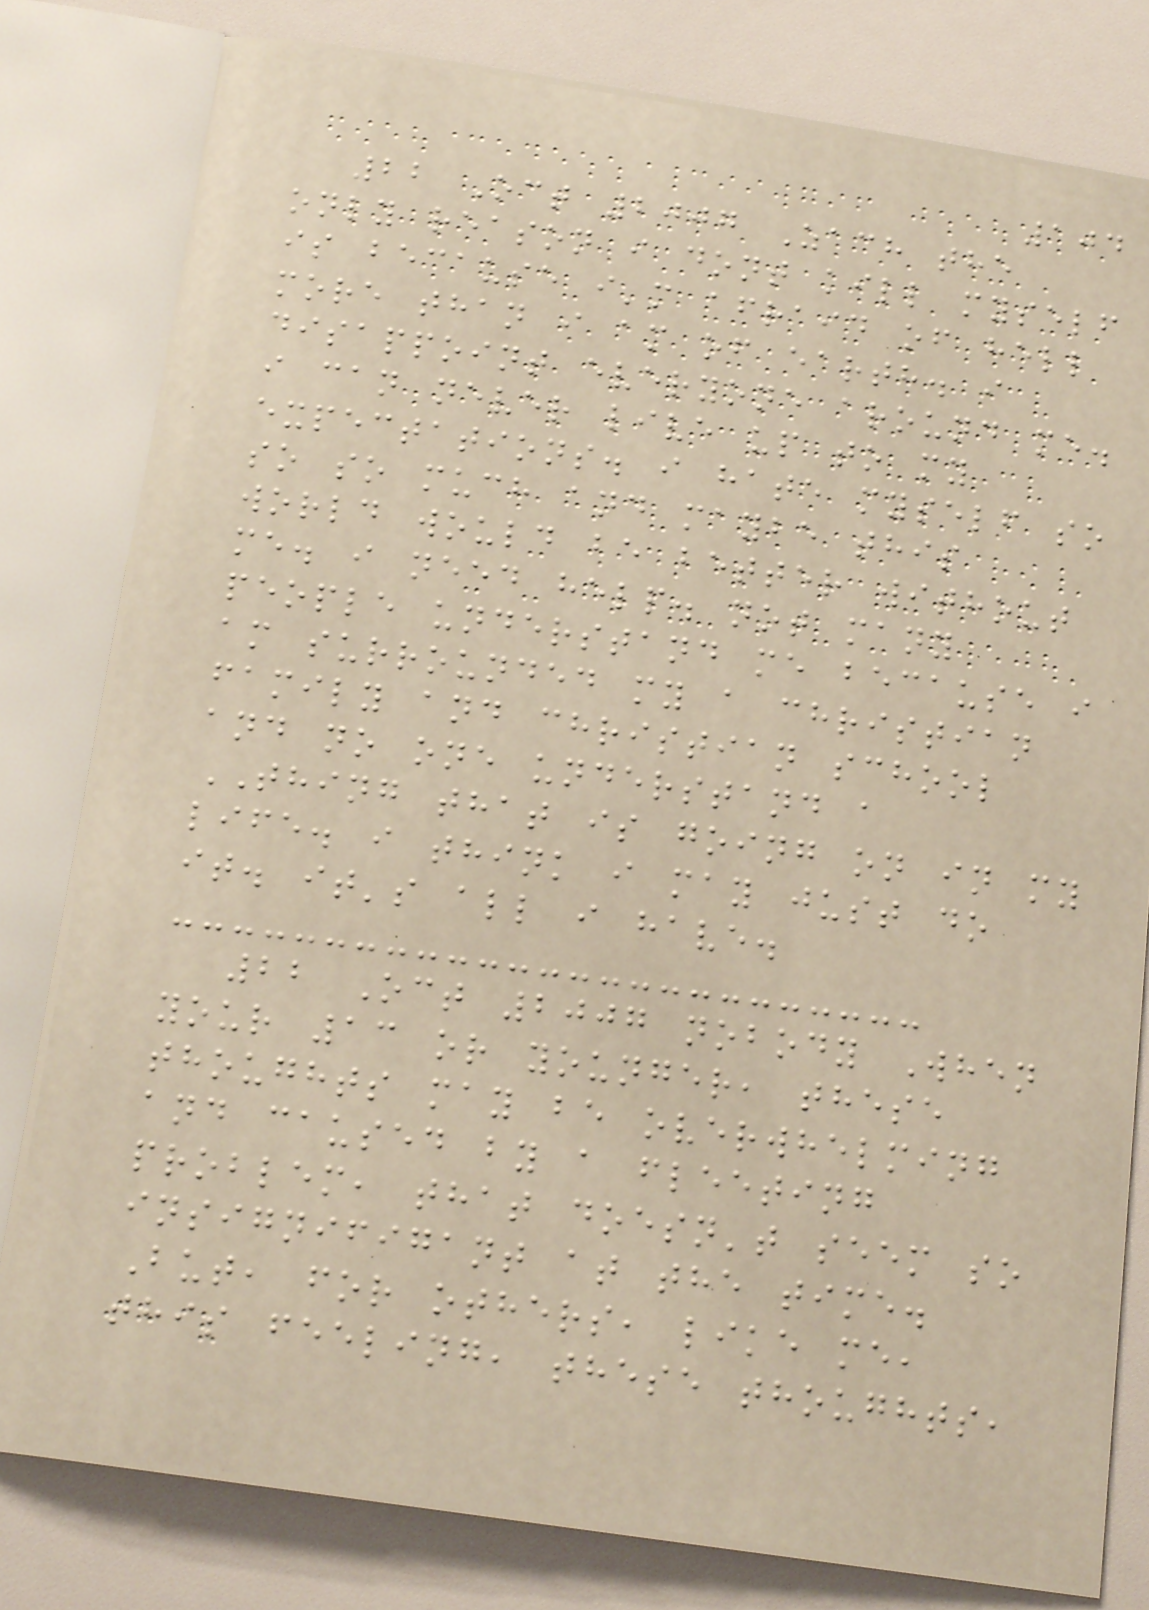104
22 Oct 2007 Zach the
only reason i dont kill myself
is because i'm afraid of hell
more than i am of earth. i
disappoint everyone around me.
i can never live up to my
expectations. i hate myself so
so so much and maybe this
world would be better without
me. i need help. not many
people understand me because i
am surrounded my a christian
family and christian school
and no one understand a
THING that is going on in my
life. i think i may just do
it. it's all i have.
22 Oct 2007 nobody When
your 13 or younger, these
thoughts may be overwhelming
and caused by a fleeting
problem, that doesn't seem so
insignifigant at the time.
But, for others, like me,
this feeling, these thoughts,
